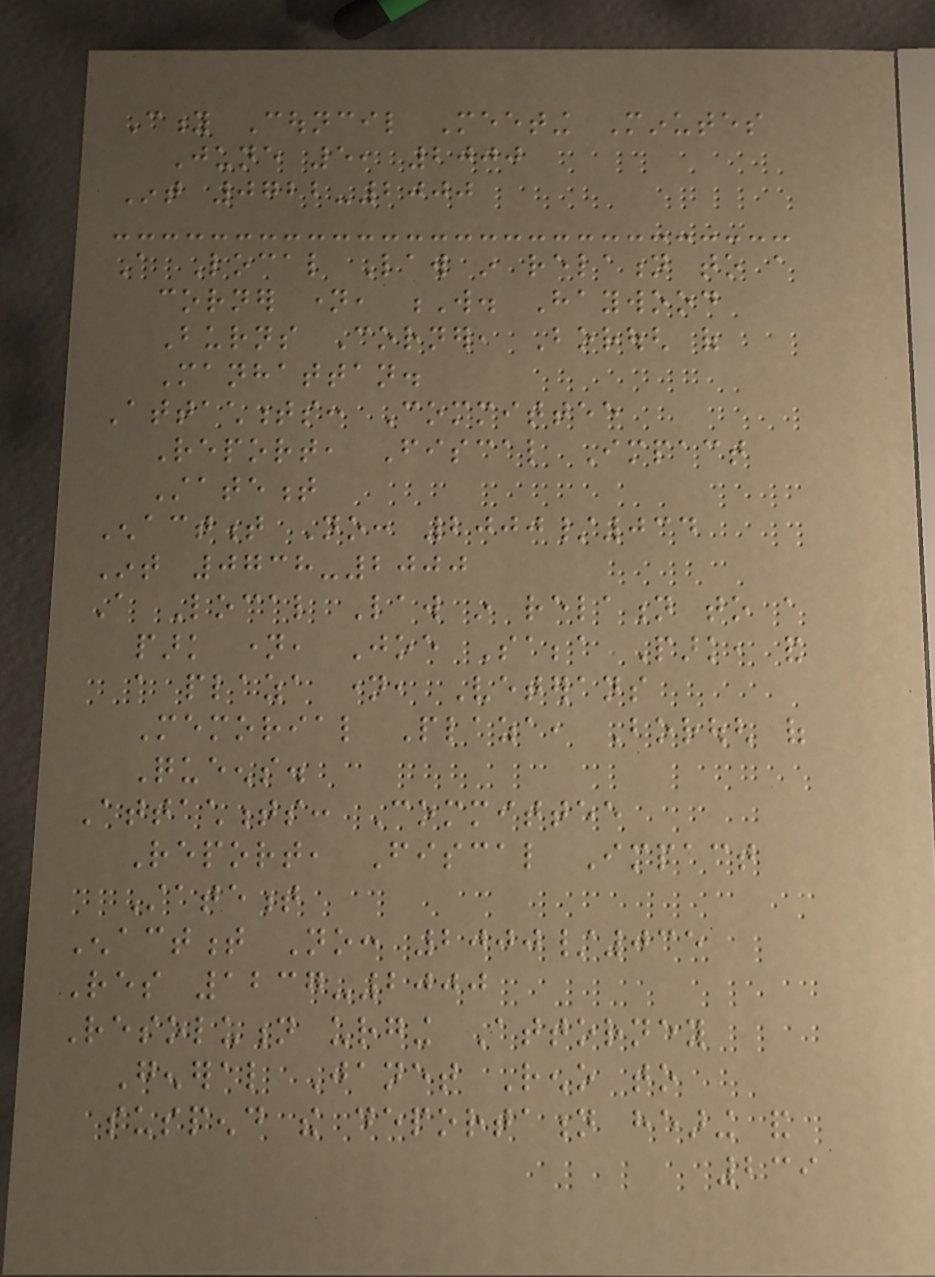City Council Meeting Minutes
June 5, 2000
Int 0722-2000
A Local Law in relation to a
corner name, W. Haywood
Burns Corner, Borough of
Manhattan.
Attachments: Committee
Report, Fiscal Impact
Statement
Enactment No: 2000/034
Int 0738-2000
A Local Law in relation to a
park name, Joe Sabba Park, and
a plaza name, Veterans
Memorial Plaza, Borough of
Queens.
Attachments: Committee
Report, Fiscal Impact
Statement
Enactment No: 2000/035
Res 1237-2000
Resolution urging Attorney
General Janet Reno to
suspend the deportation hearing and
239
